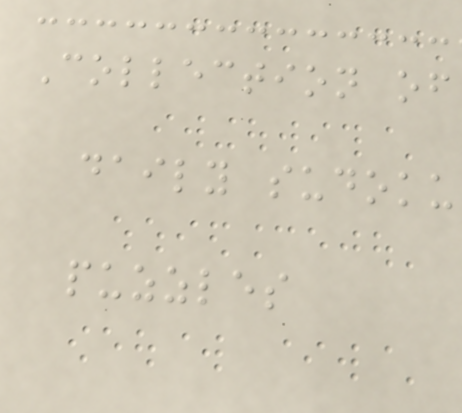Collection of
daily sudoku
puzzles
